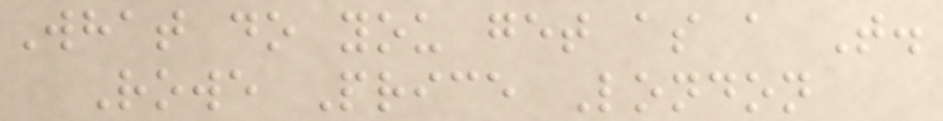What do you get as a T.
Rowe Price London
